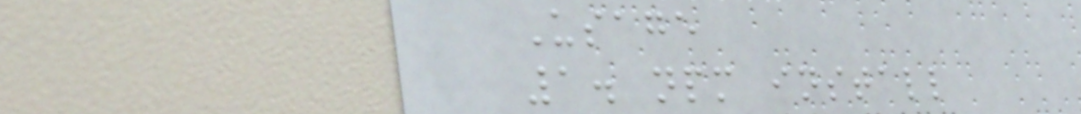Usage
1. npm install
